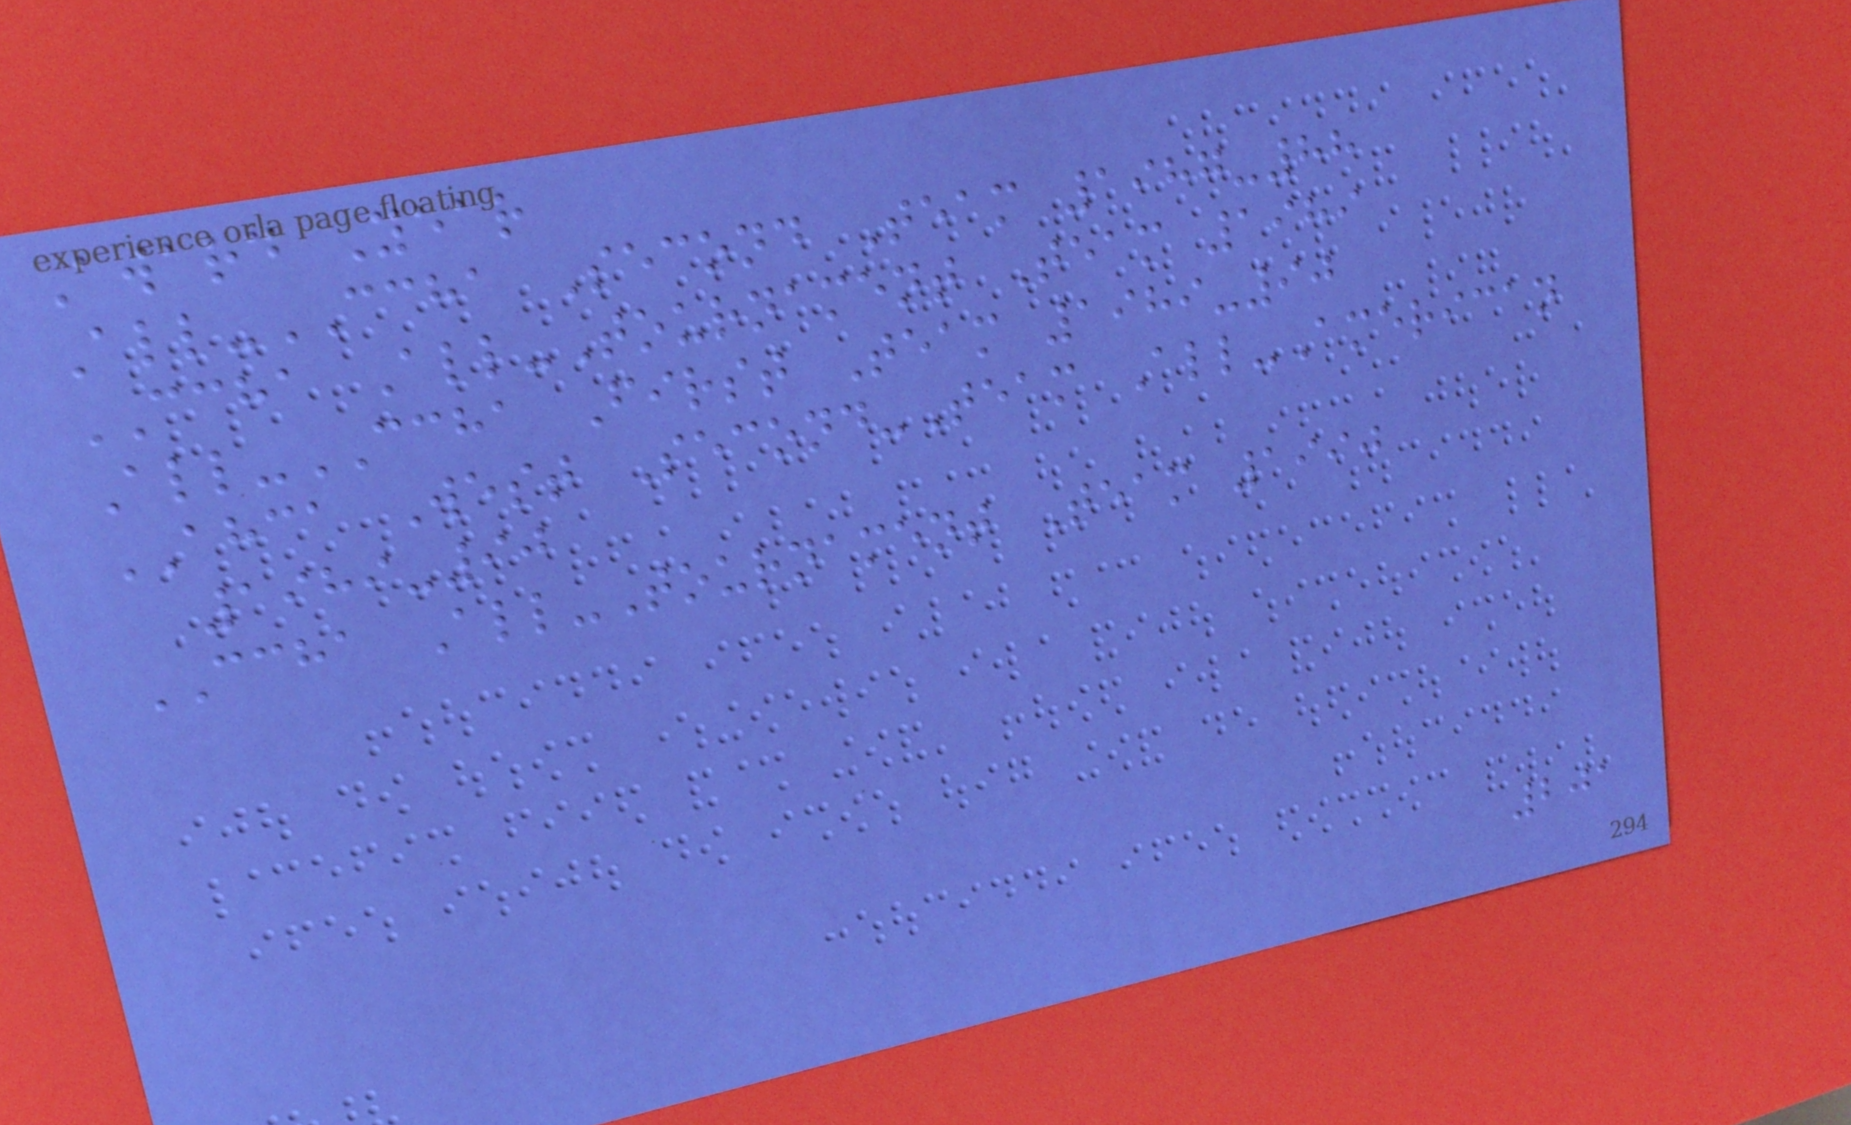Award Year
All-CCHA Second Team 1987-88
CCHA All-Tournament Team 1989
All-CCHA First Team 1989-90
AHCA West Second-Team All-American
1989-90
CCHA All-Tournament Team 1990
201
